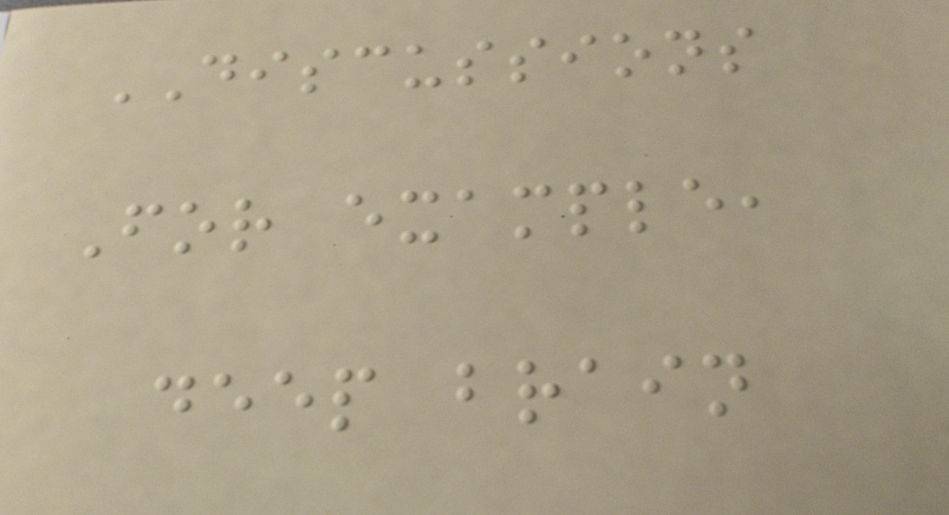DISCUSSIONS
For example,
deep brain
